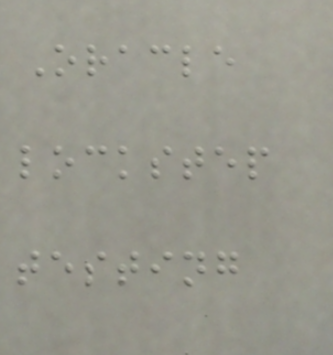Oracle
lockstep
testing
